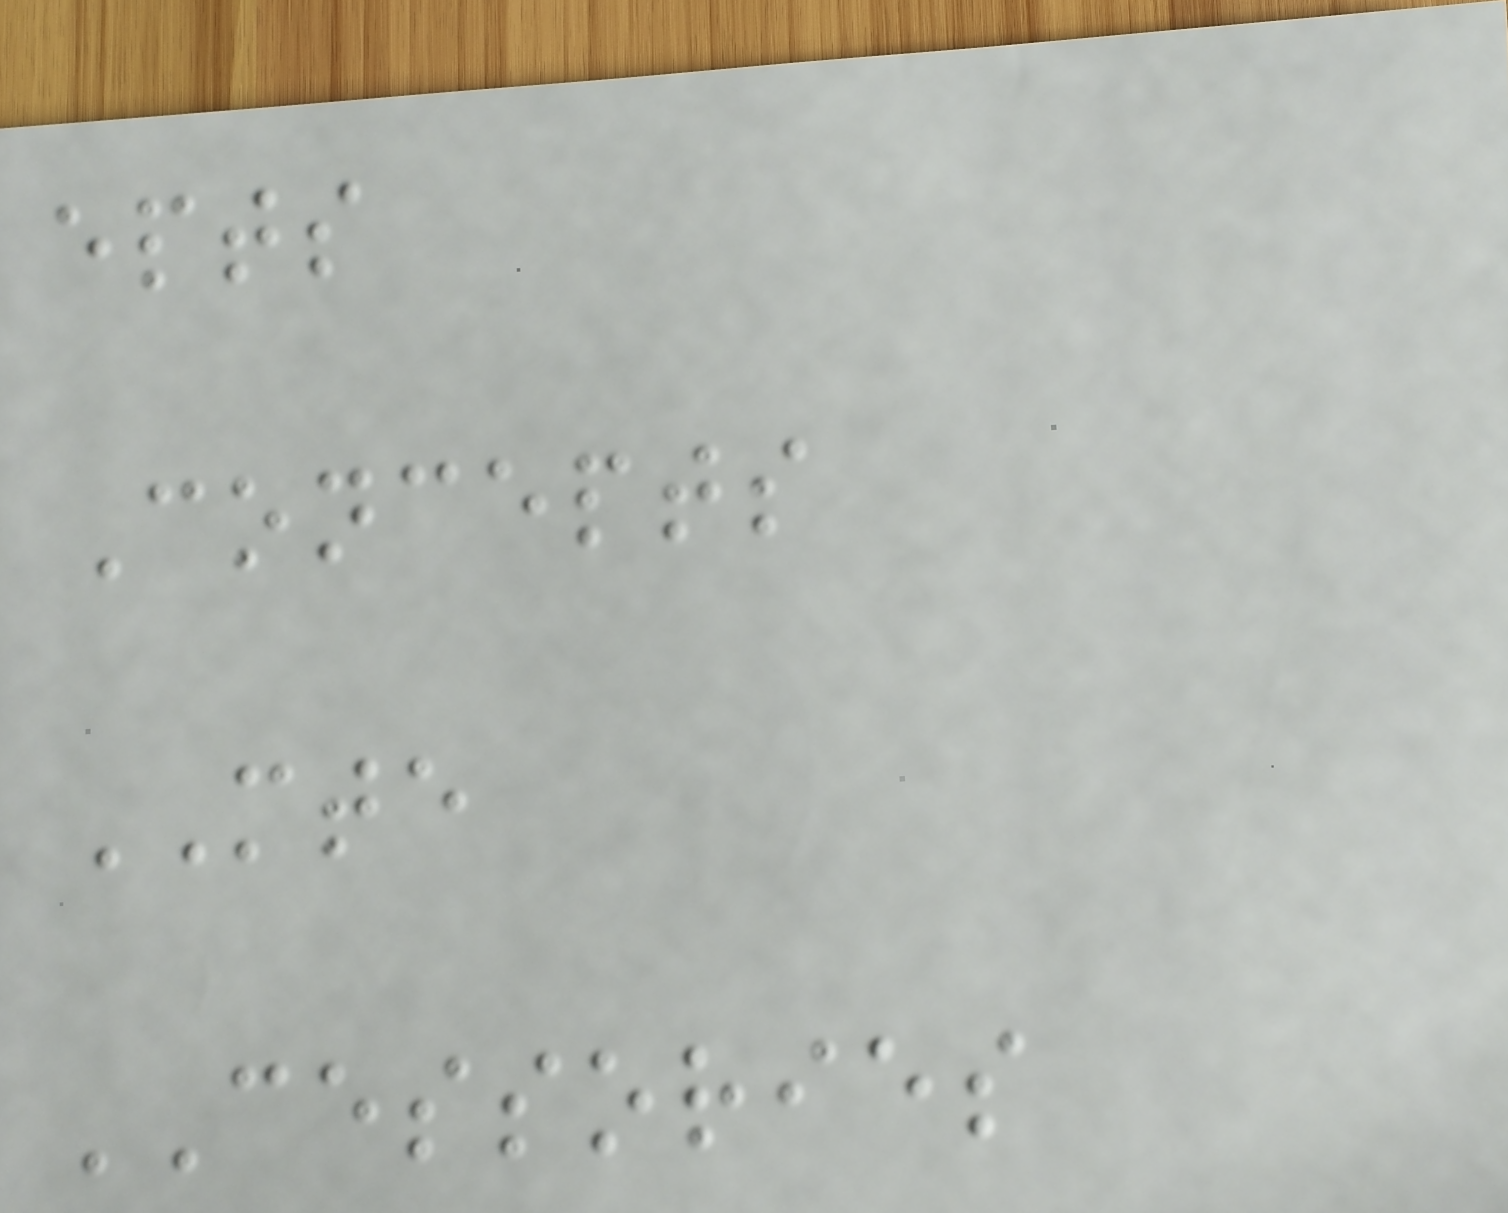epts
Concepts
MTE
CESSORIES
